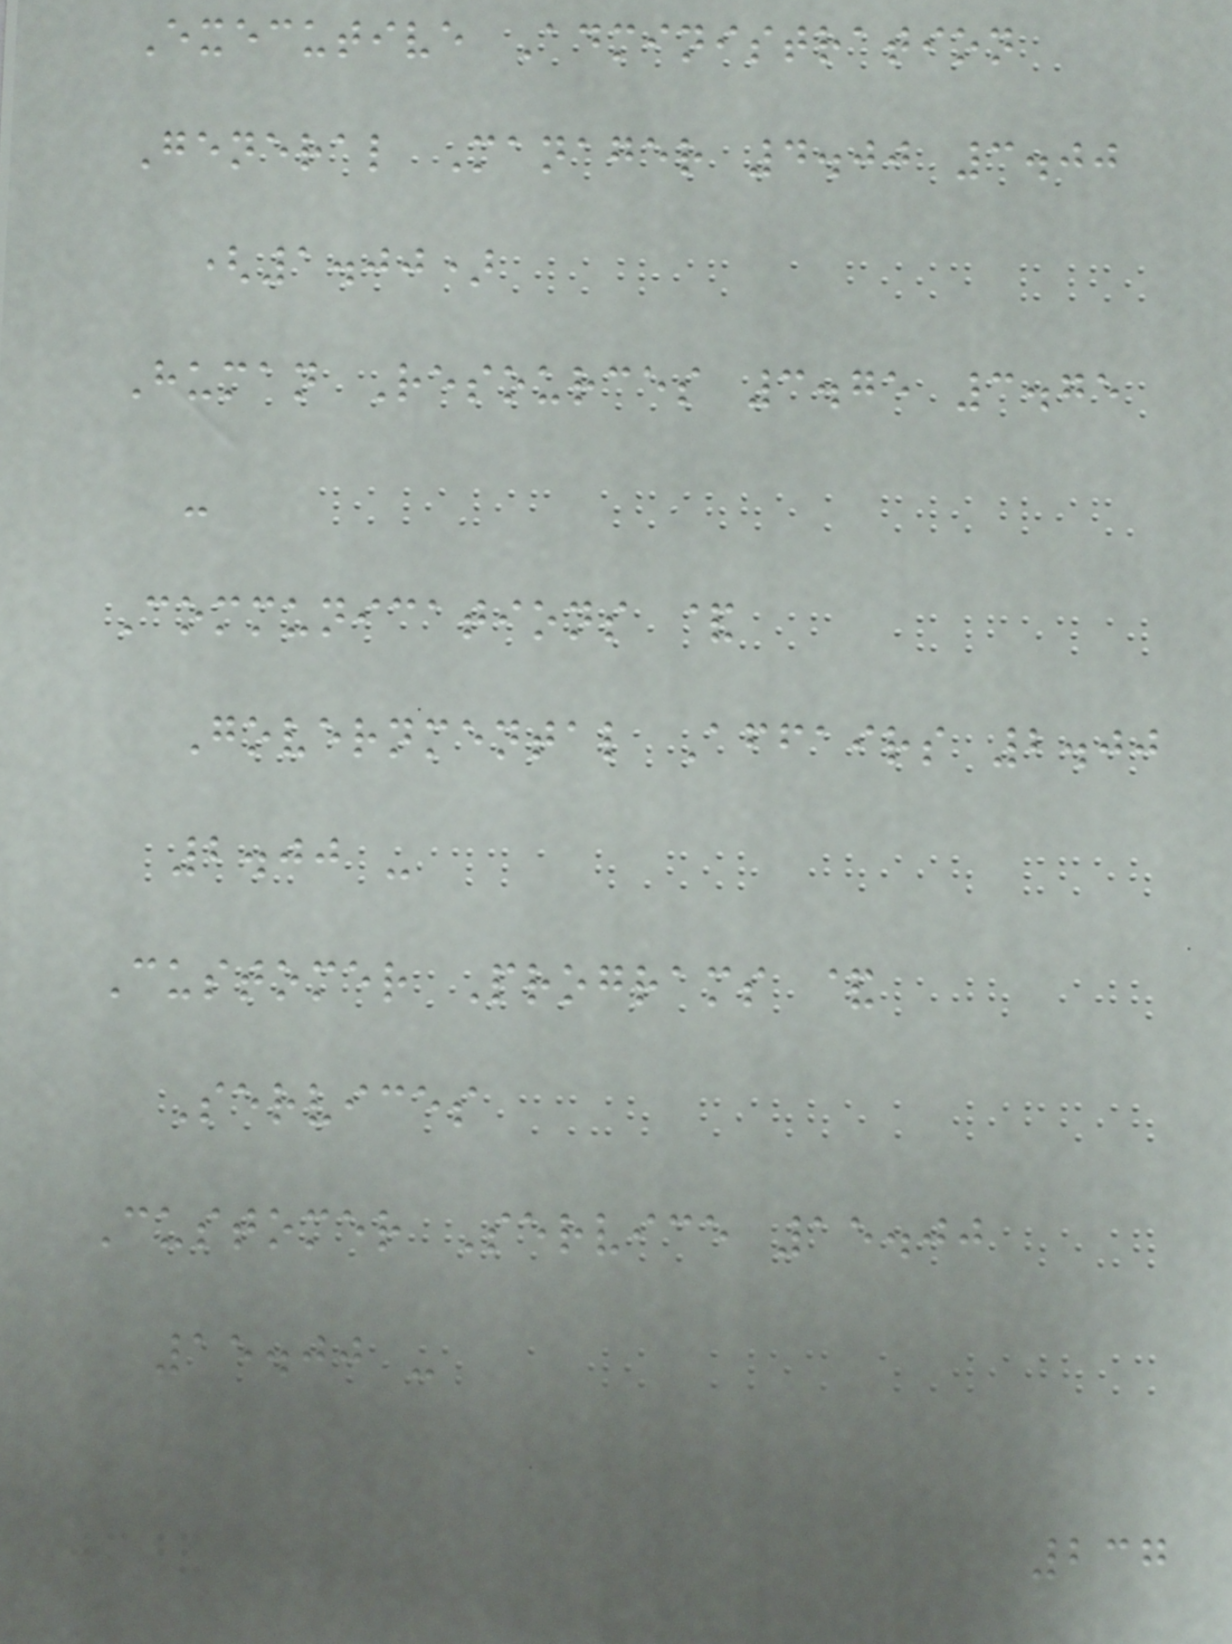Executive Administration
General Manager 4.00 3.00
(1.00)
Human Resources 3.75 3.75
-
Communications &
Governmental Affairs 2.00
2.00 -
Customer Programs &
Services
Customer Service 15.00
15.00 -
237
